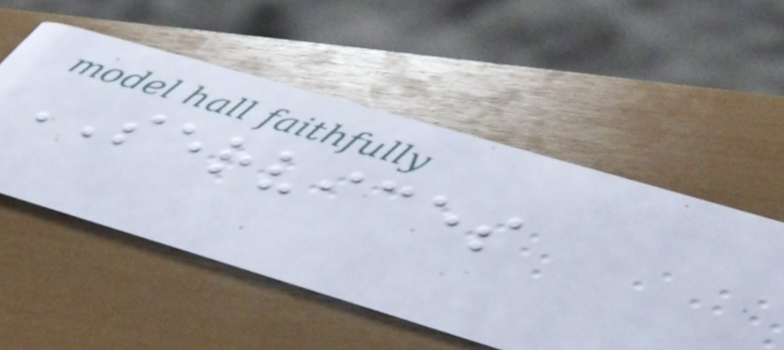SERVICES
